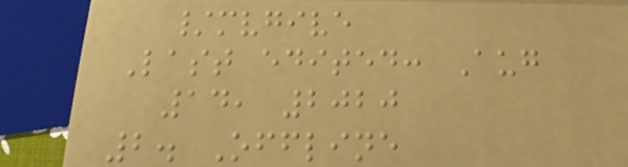/mvgive
Last edited: Aug
14, 2020
2. Offline
